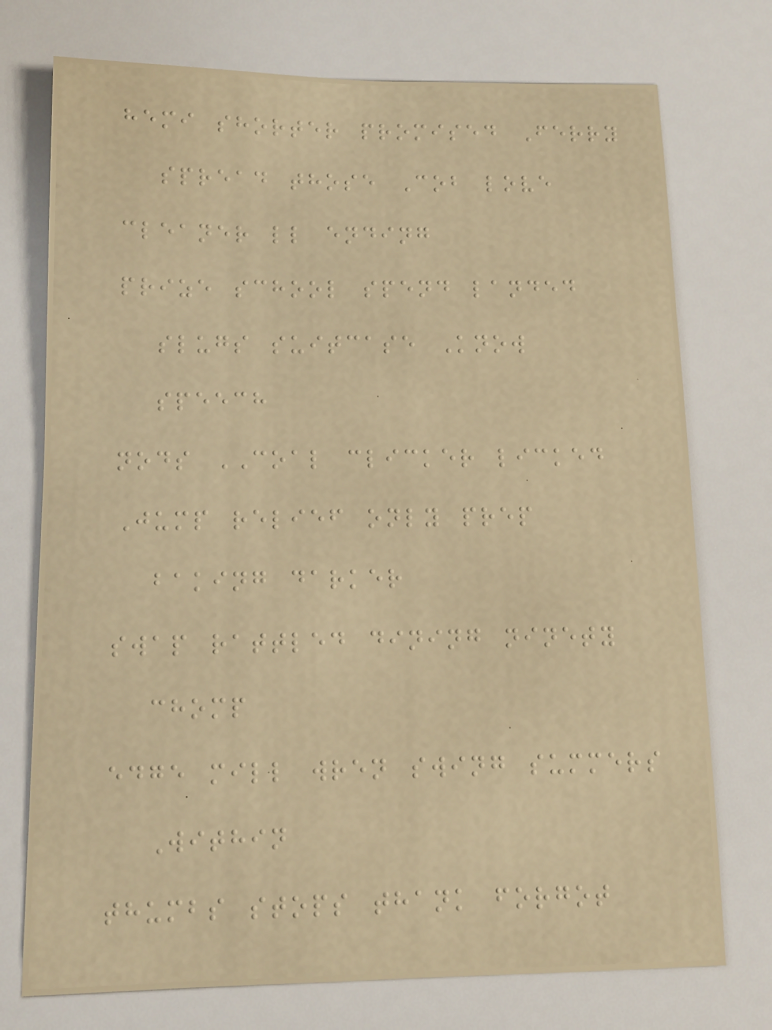hemi shorter promised Ferry
spread those Cob love
cleaner ll ending
prize school spend landed
slugs suitcase Know
speech
nods COAL clicker licked
Jump relief only prep
baking darker
swap rattled dining ninety
chomp
edge mill wren swing summers
Within
thumbs stops thank forgot
